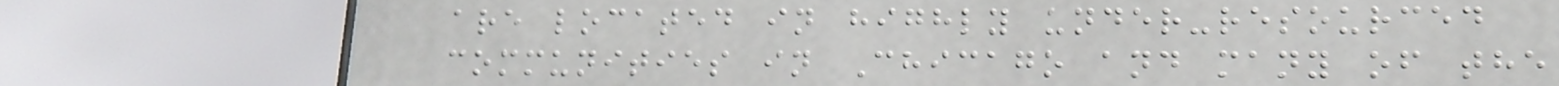are located in highly under-resourced
communities in Chicago and many of the
